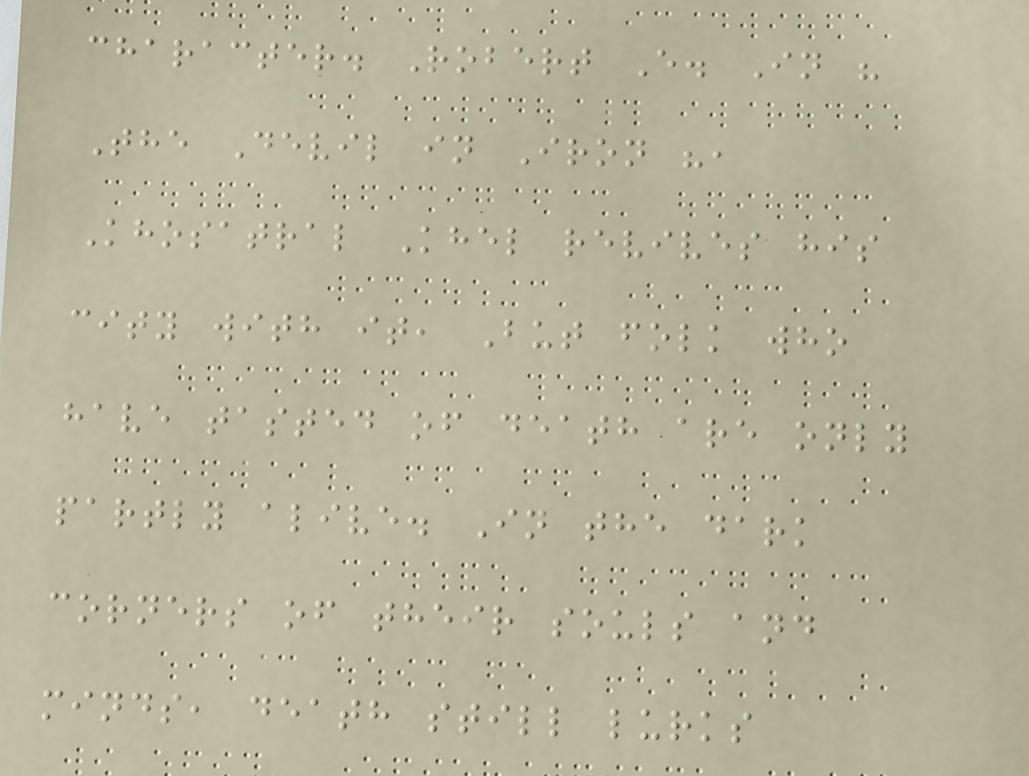character. Robert E. In "
The Devil in Iron ",
Khosatral Khel revives his
city with it, But folk who
have tasted of death are only
partly alive. In the dark
corners of their souls and
minds, death still lurks
